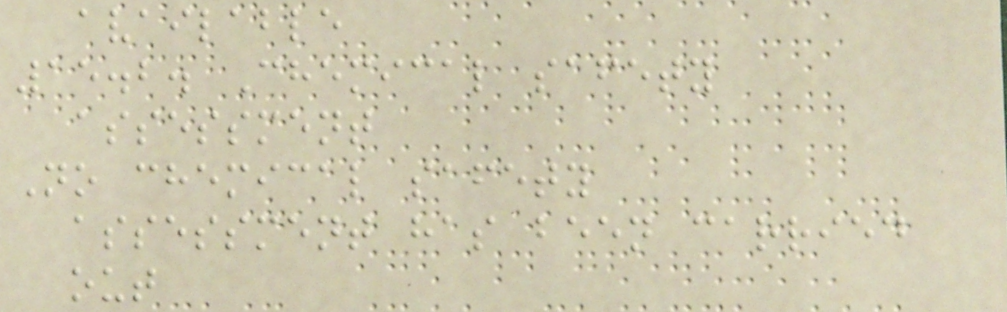available
15.2. Chemical safety
assessment
No chemical safety
assessment has been carried
out
